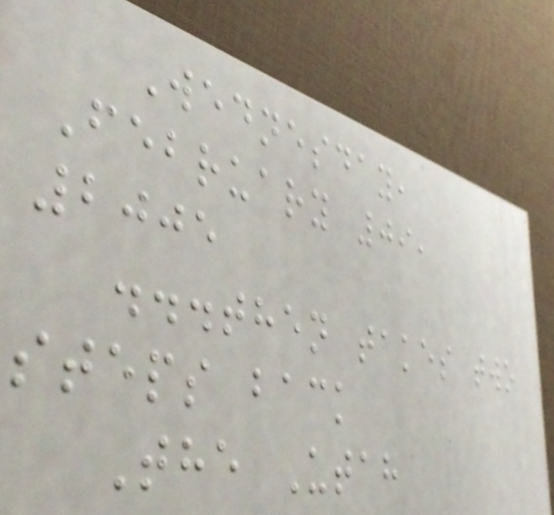Wednesday,
February 09,
2005
...then takes two
steps back
The Utah
